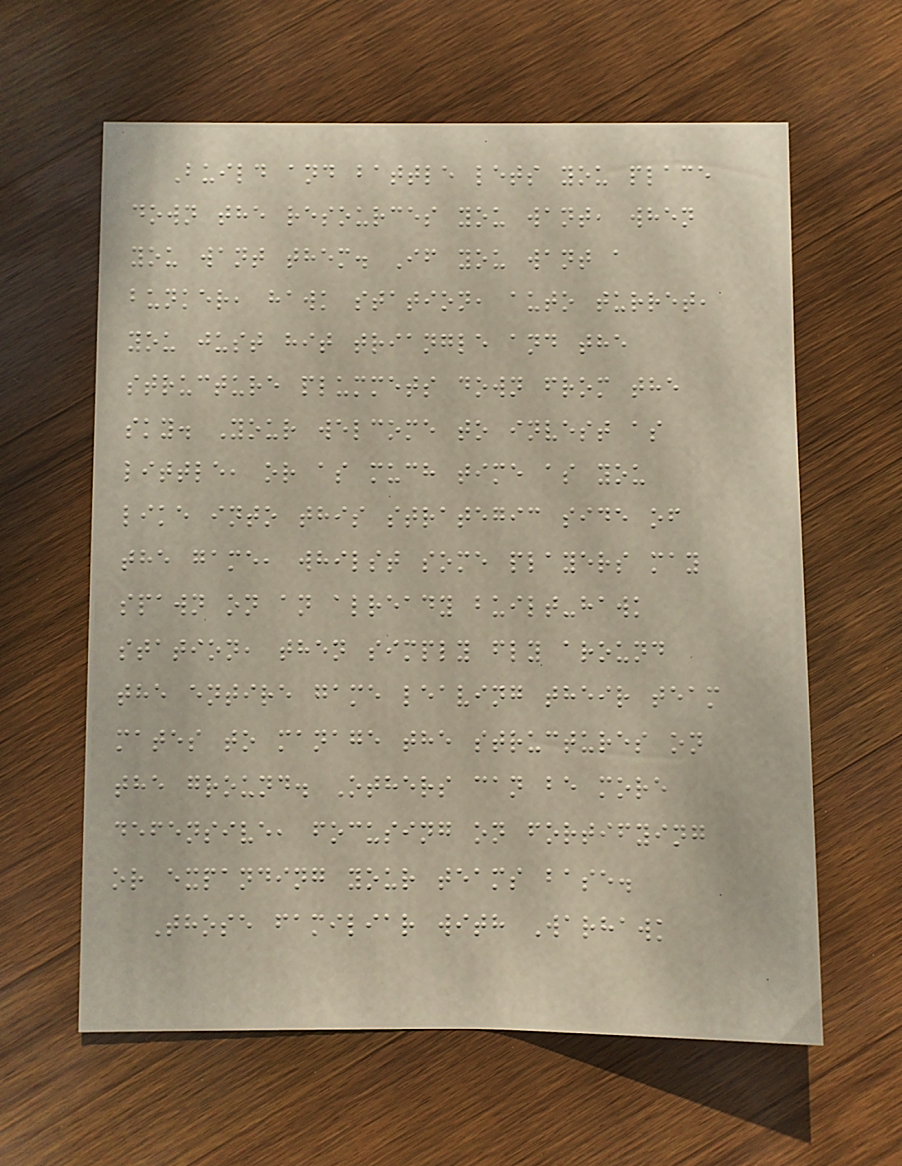Build and battle lets you place
down the resources you want, when
you want them. If you want a
bunker, hawk station, auto turret,
you just hit triangle and the
structure plummets down from the
sky. Your welcome to invest as
little, or as much time as you
like into this strategic side of
the game, whilst some players may
spawn on an already built-hawk
station, then simply fly around
the entire game leaving their team
mates to manage the structures on
the ground. Others can be more
defensive, focusing on fortifying
or expanding your teams base.
Those familiar with Warhawk
